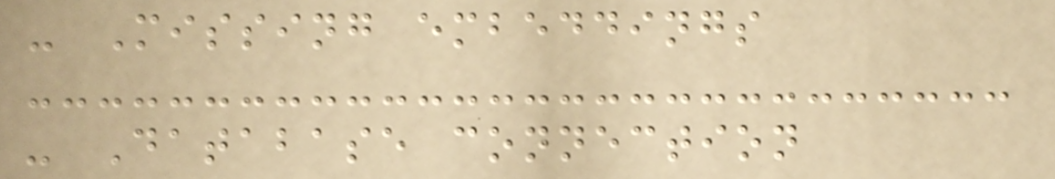- Missing embeddings
- Database connection
